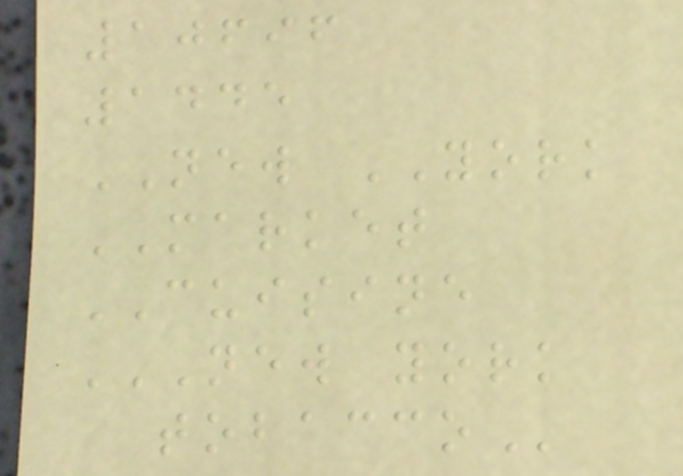10696
1445
NEW YORK
MARKET
CUISINE
NEW YORK
TOBACCO
